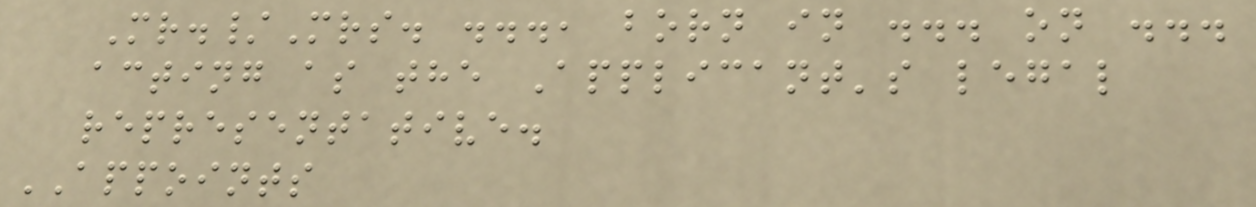Mr./Mrs. ..., born in ... on ...
acting as the Applicant's legal
representative.
APPOINTS
